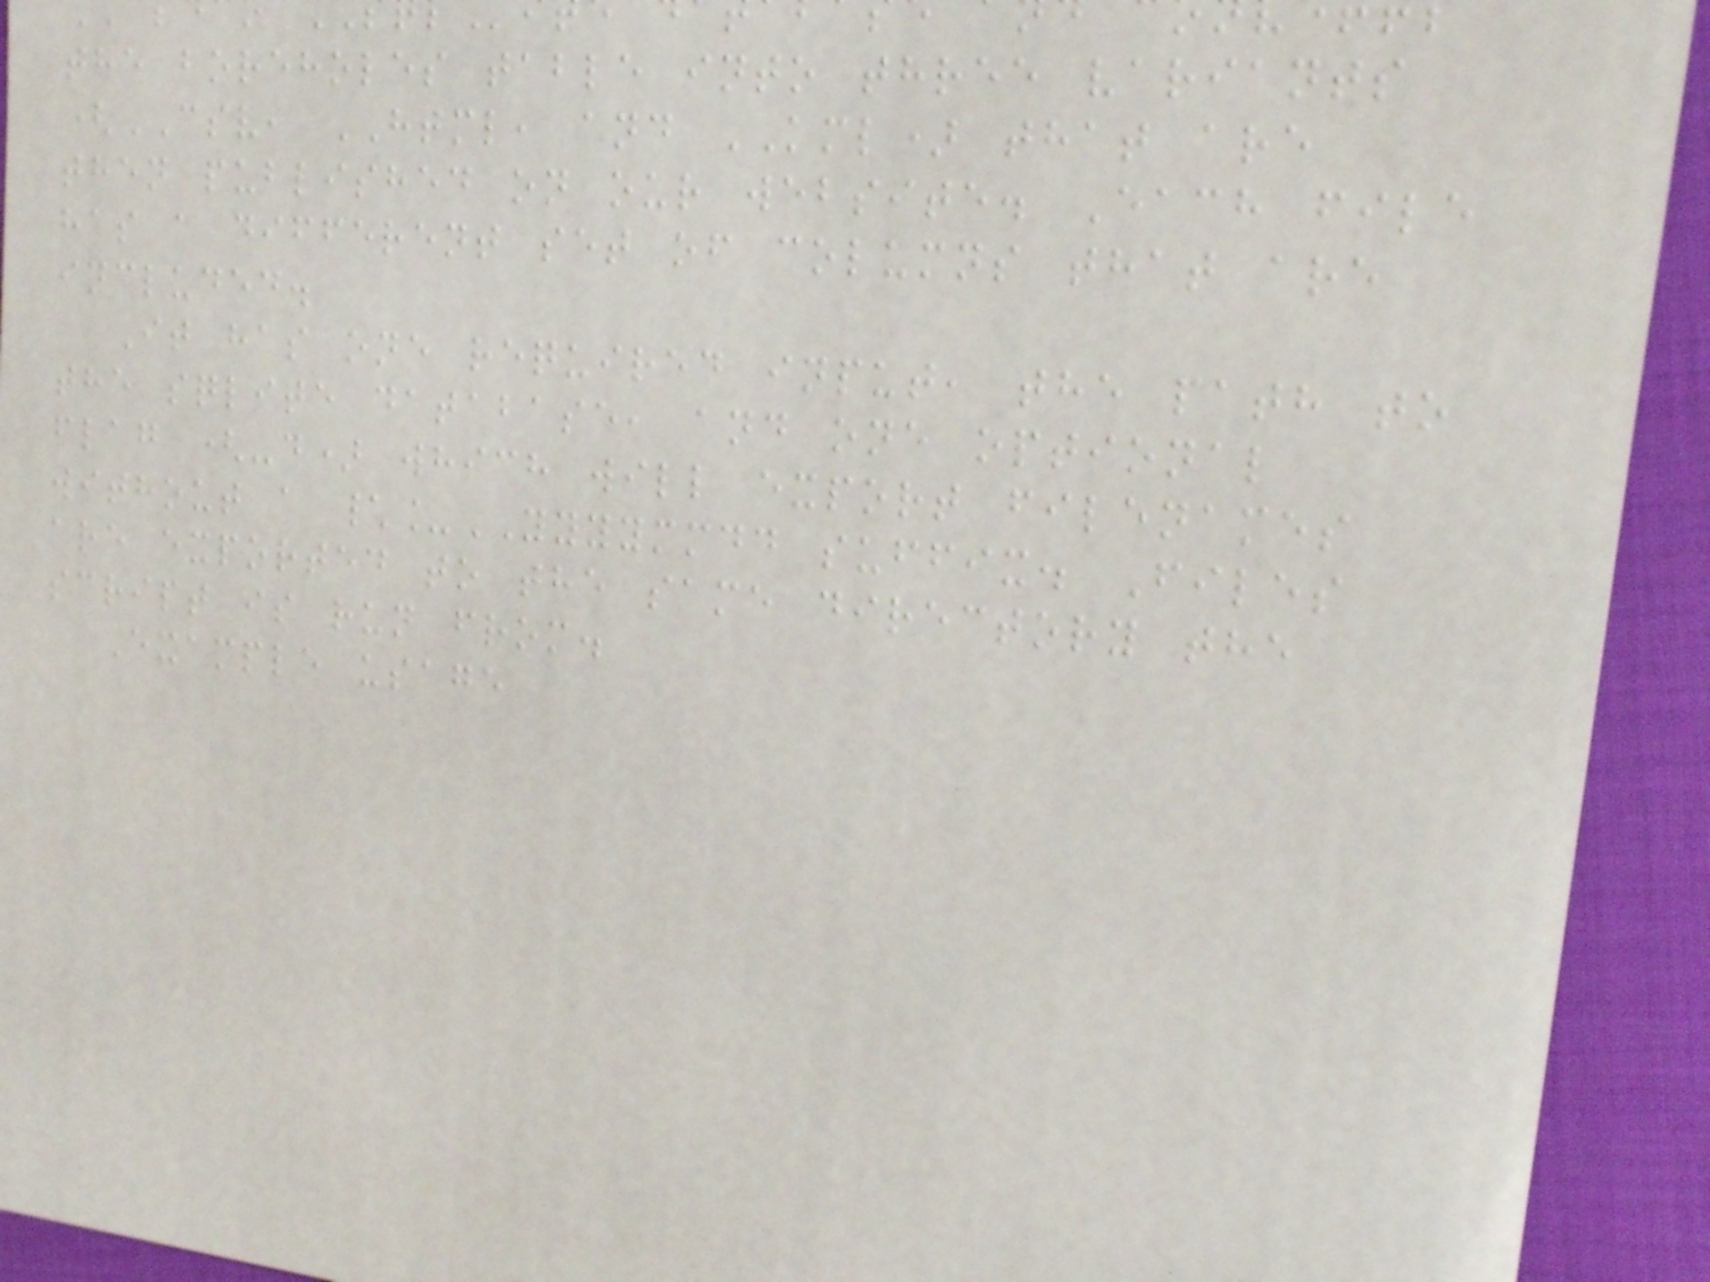the boreholes table into three variants
(CSV, HTML, and KML) that are
then published on our website. Each file
has a different set of columns that are
included.
It has one required input, the path to
the sqlite database, and one optional
flag (-d) which will export filenames
without a \_YYYYMMDD suffix. Files
are exported to the same directory the
script is run from.
Example usage
